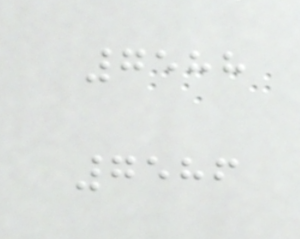7588
7586
